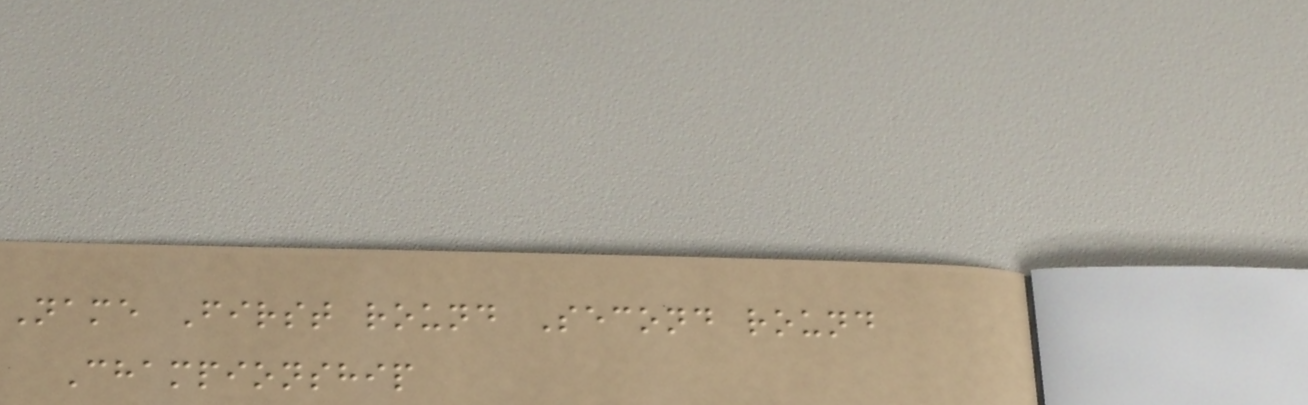Name First round Second round
Championship
